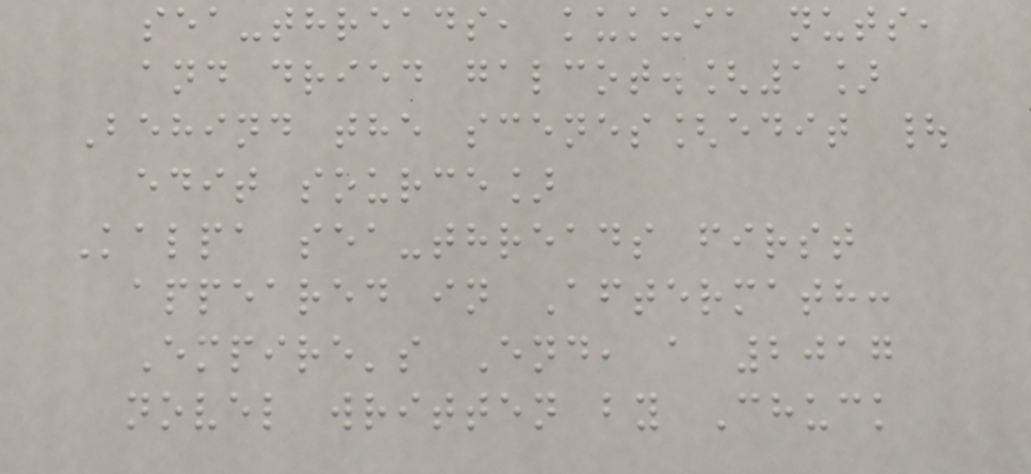sea-threads, kukuia nuts,
and dried galcot.[1]
Behind the scenes[edit |
edit source]
Kalpa sea-threads first
appeared in Aftermath:
Empire's End, a 2017
novel written by Chuck
